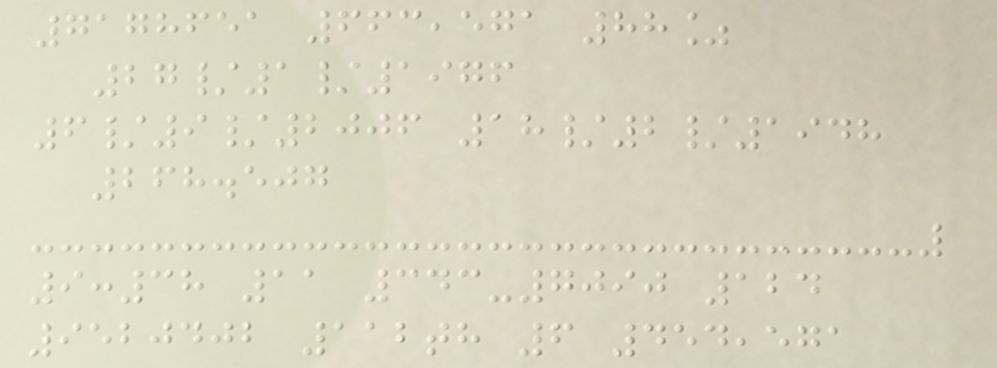7178651 663,571 88%
27/1/1976
6/9/2006 18/2/1948
268.507
9:38 11 343-7090 124
9520402 112th 6 454,571
